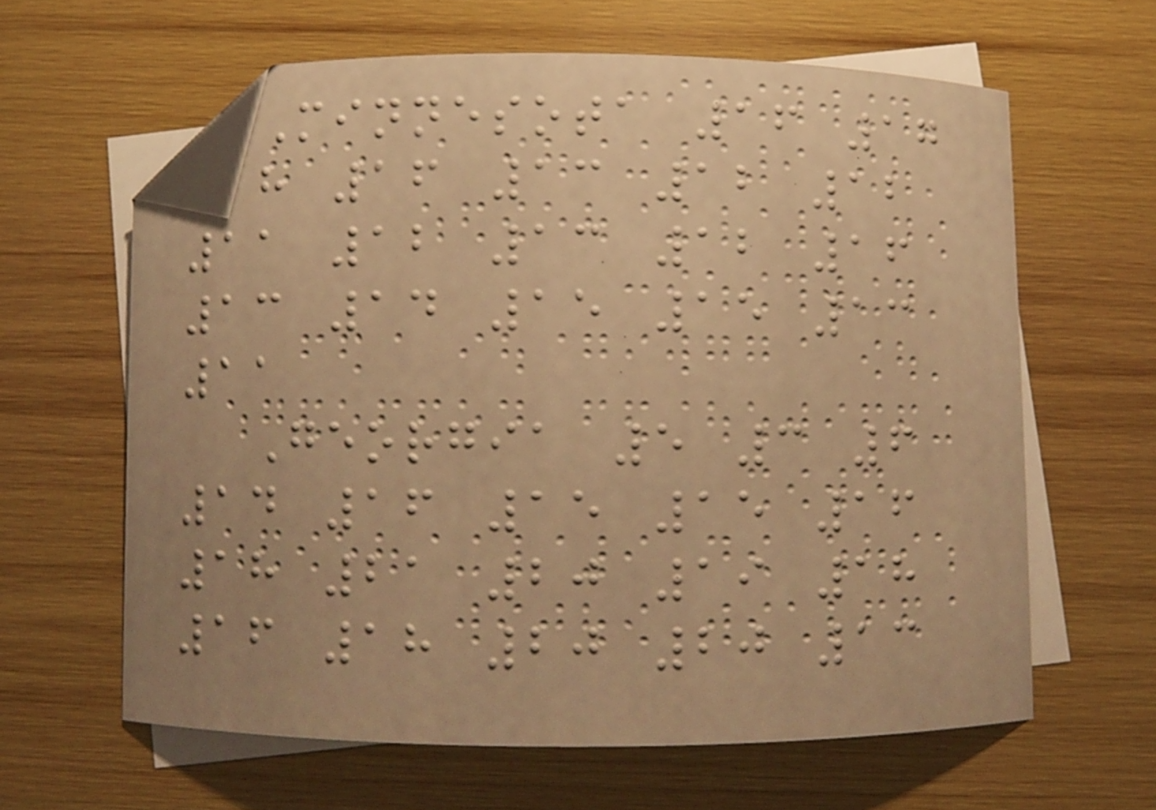Minnesota 16 17
18 16 13 12 12
11 12 13 12 16
13 14 15 15 13
11
Georgia 5 3 6
14 16 15 15 16
18 21 20 19 18
16 18 20 20 13
